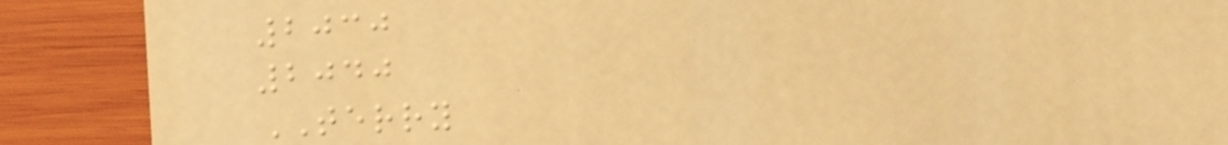2030
2040
TERRY
